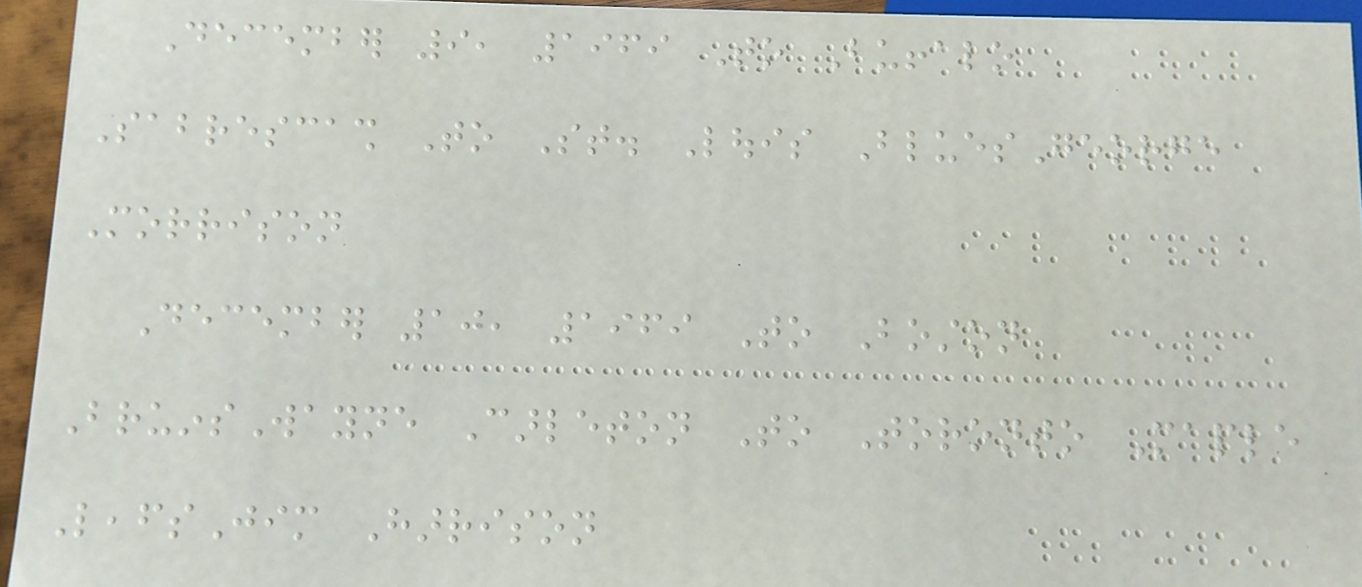December 9, 1969 To Buffalo
Sabrescash To St. Louis BluesGeorge
Morrison
December 10, 1969 To Boston
BruinsWayne Carleton To Toronto Maple
LeafsJim Harrison
